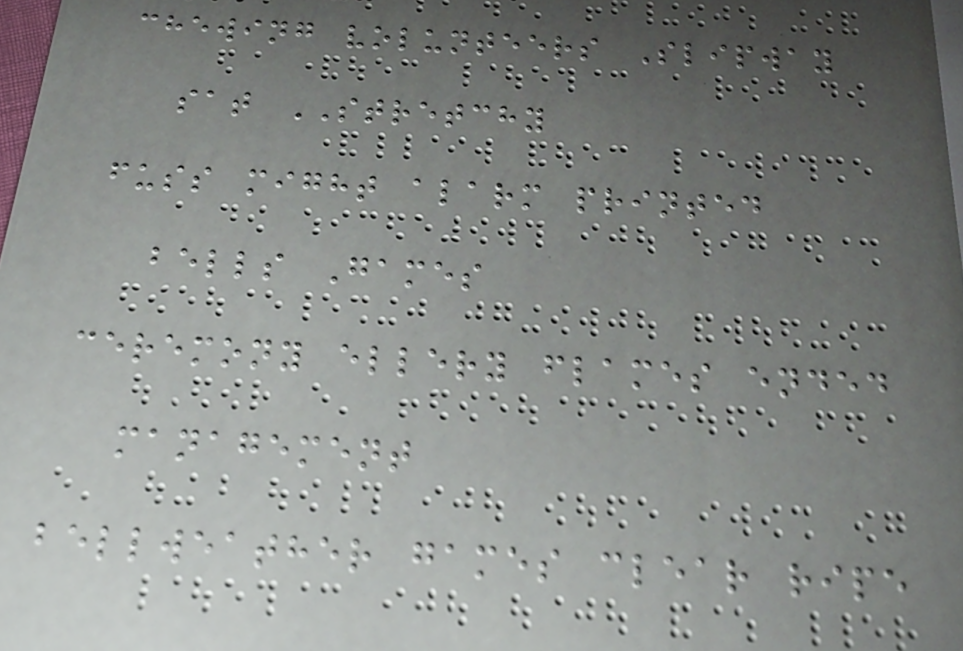chewing volunteers Slipway
sat STRETCHY
fuss might alarm printed
bells Games
ceremony ellery flames ended
management
bellweather games clear ripe
